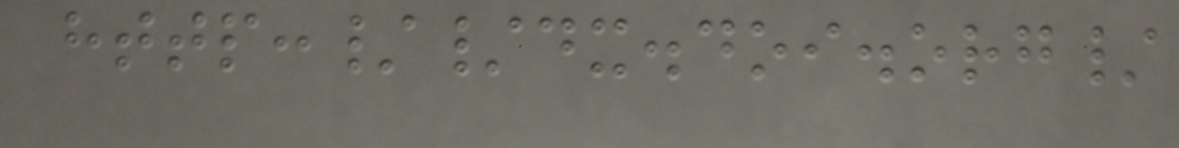http://dx.doi.org/
